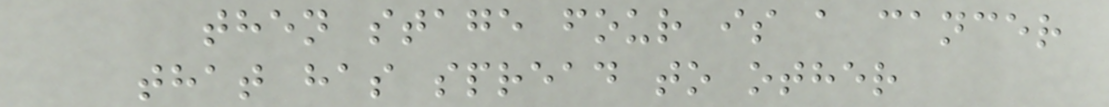then stage four is a cancer
that has spread to other
